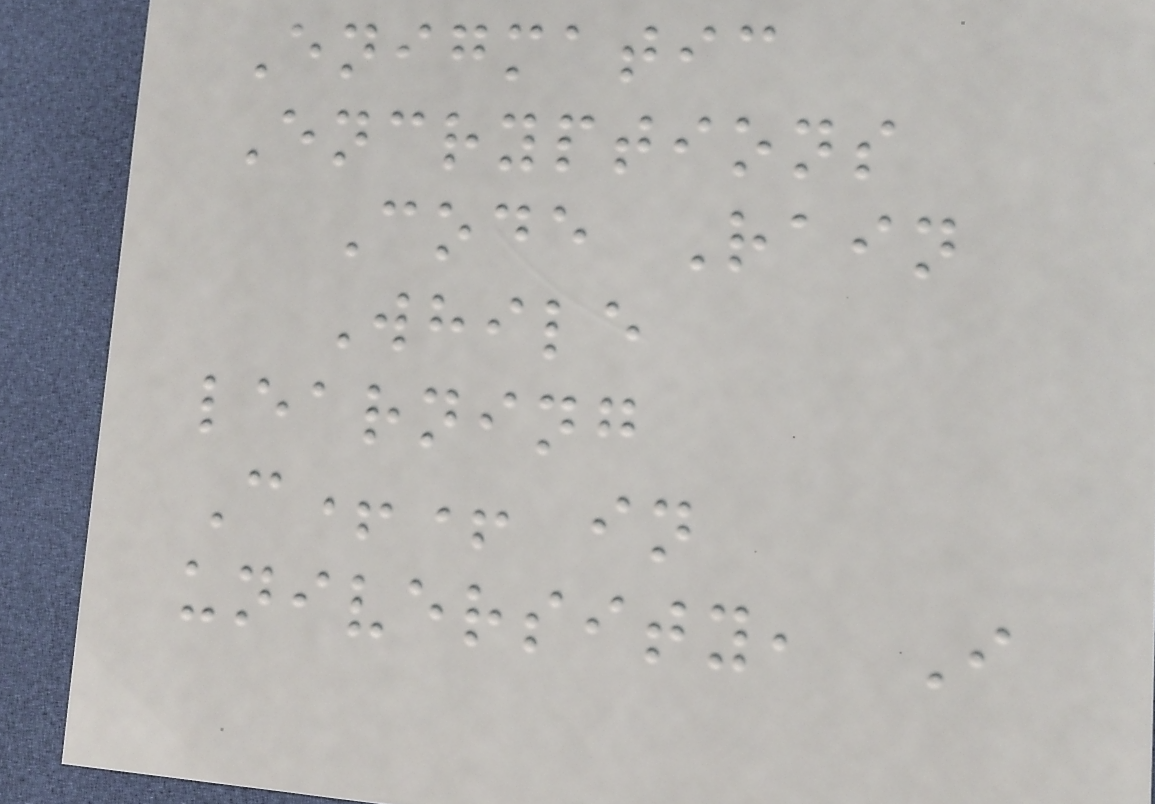Enigmatic
Encryptions
Code Rain
While
learning
C++ in
university, I
